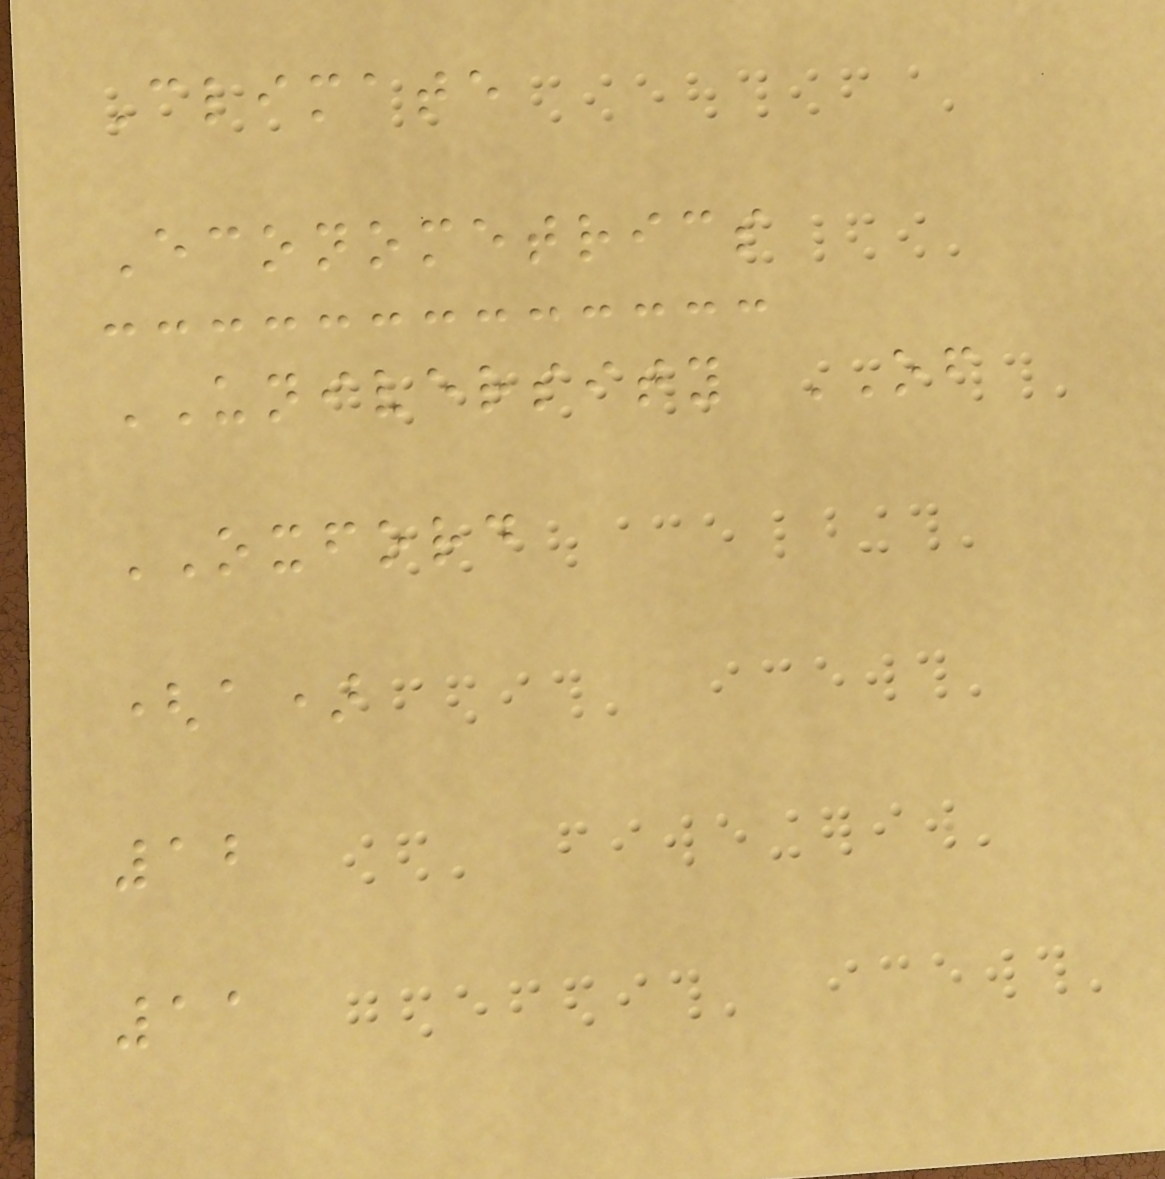Climate
Econometrics
UNIVERSITY OF
OXFORD
(a)
12
11
